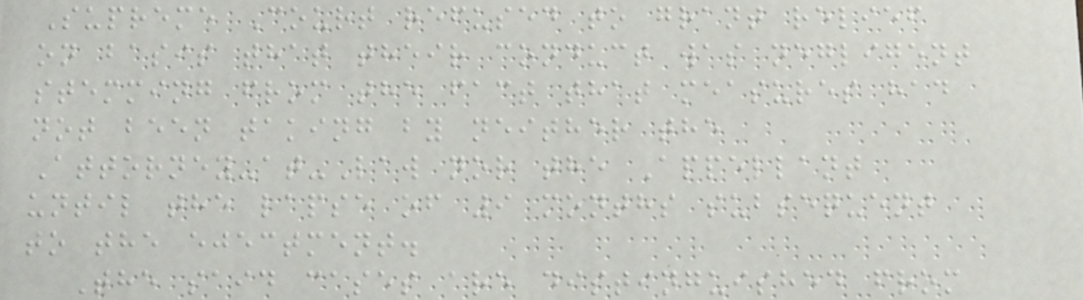Supreme Court refused to grant relief
on basis that their conduct was negligent
stemming from the fact that measures had
not been taking by neither the
Attorney-at-Law nor the Appellant
until the lapse of 9 months subsequent
to the ejectment.
The said cases are distinguished from
